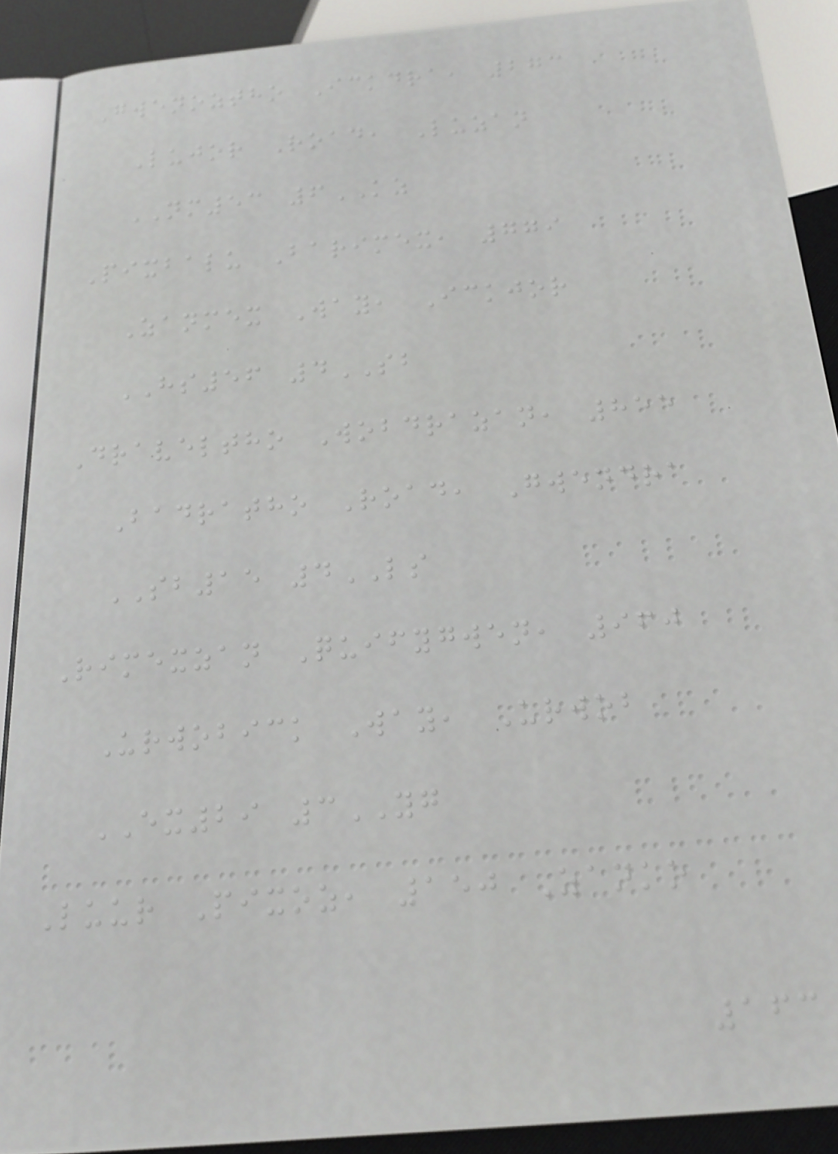Gwenoztho Ickdra, 273
Lujor Road, Luzan
NM53 6KZ
Pixbalu Barimex, 779
Zanmex Way, Ickjor
HS56 4SB
Draveltho Wobdrazan, 855
Badratho Road, Gwendra
SB15 4LS
Rimexzan Quifygwen, 960
Urwobick Way, Urwob
EX29 3YG
Luur Pixoz, 150 Zanko
163
